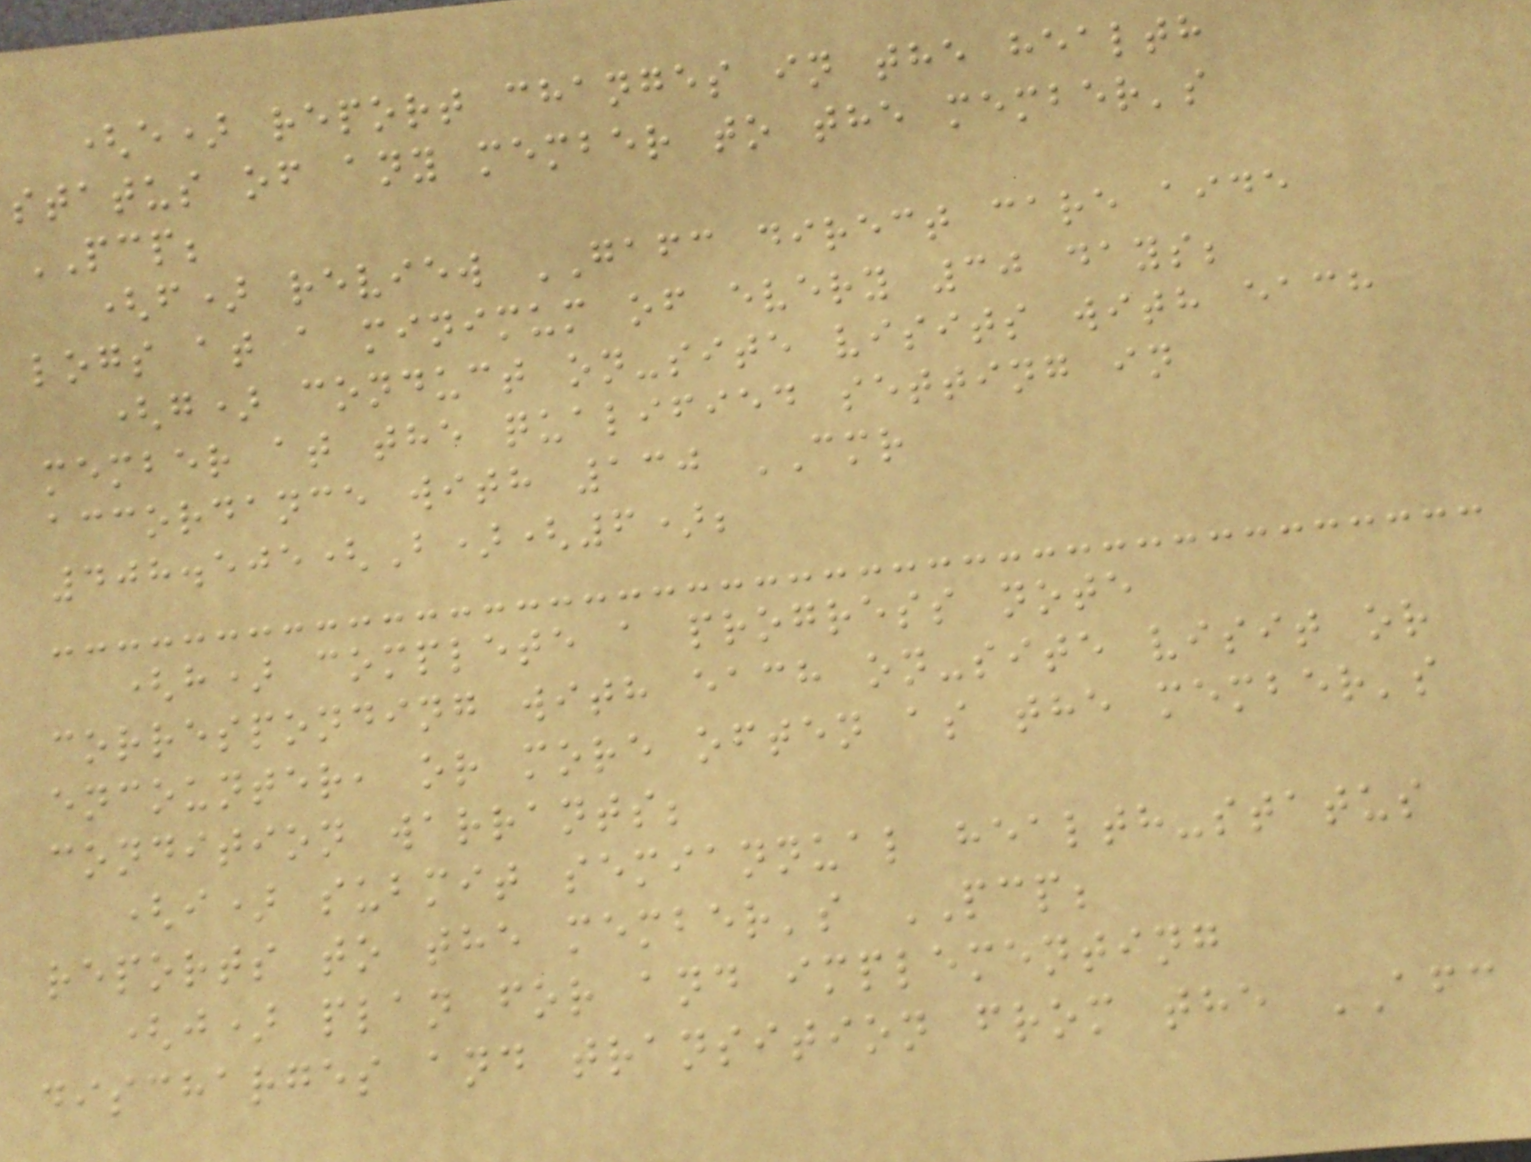(e) report changes in the health
status of any member to the member's
PCP;
(f) review GAFC direct care aide
logs at a minimum of every 30 days;
(g) conduct on-site visits with each
member at the qualified setting in
accordance with 130 CMR
408.505(B)(6);
(h) complete a progress note
corresponding with each on-site visit or
encounter, or more often as the member's
condition warrants;
(i) submit semiannual health-status
reports to the member's PCP;
(j) plan for and implementing
discharges and transition from the AFC
